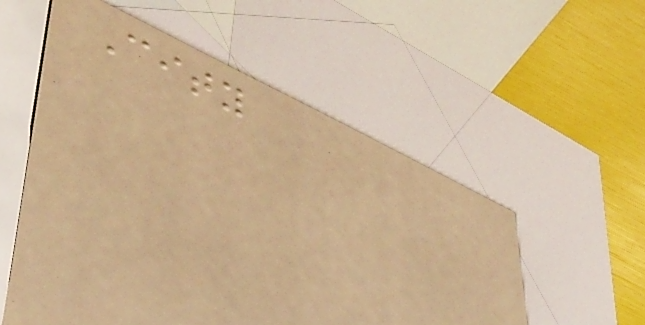City
